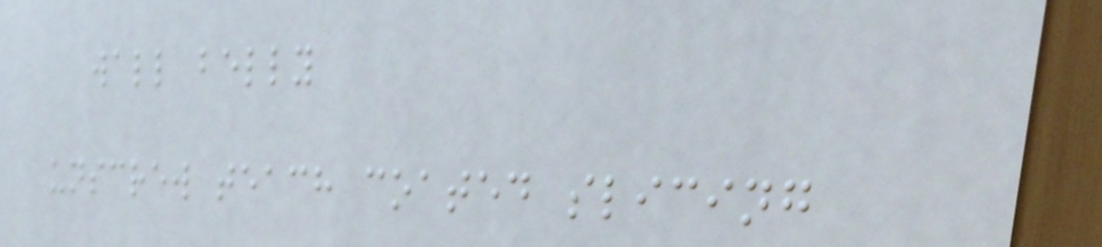wall belly
unscrew teach coated slicing
